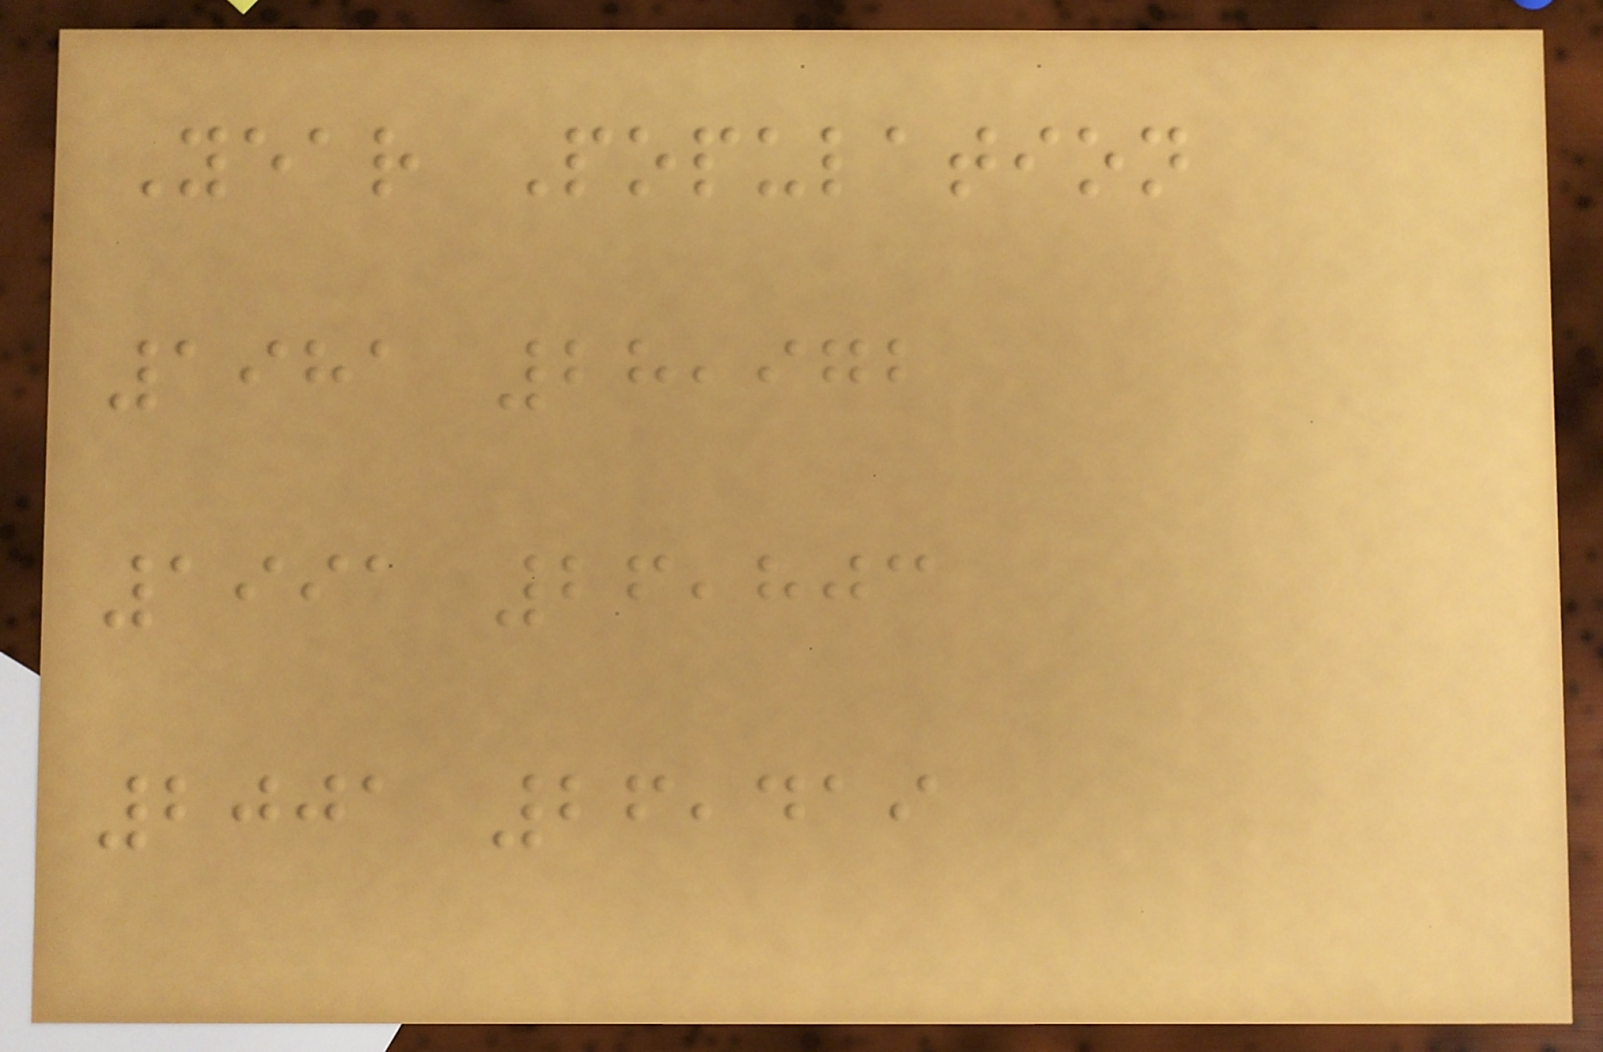Year Population
1981 28,972
1991 26,803
2001 26,419
